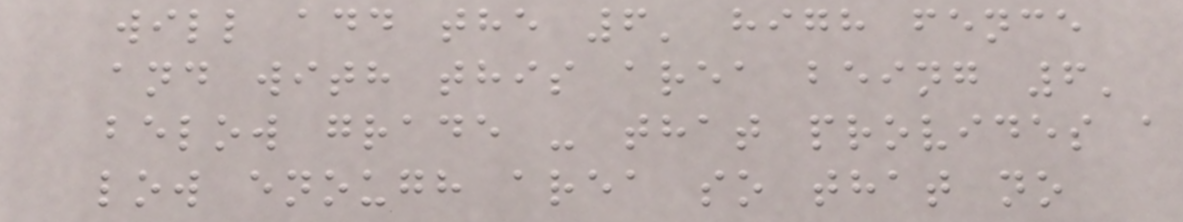will add the 6' high fence
and with this area being 6'
below grade - that provides a
low enough area so that no
